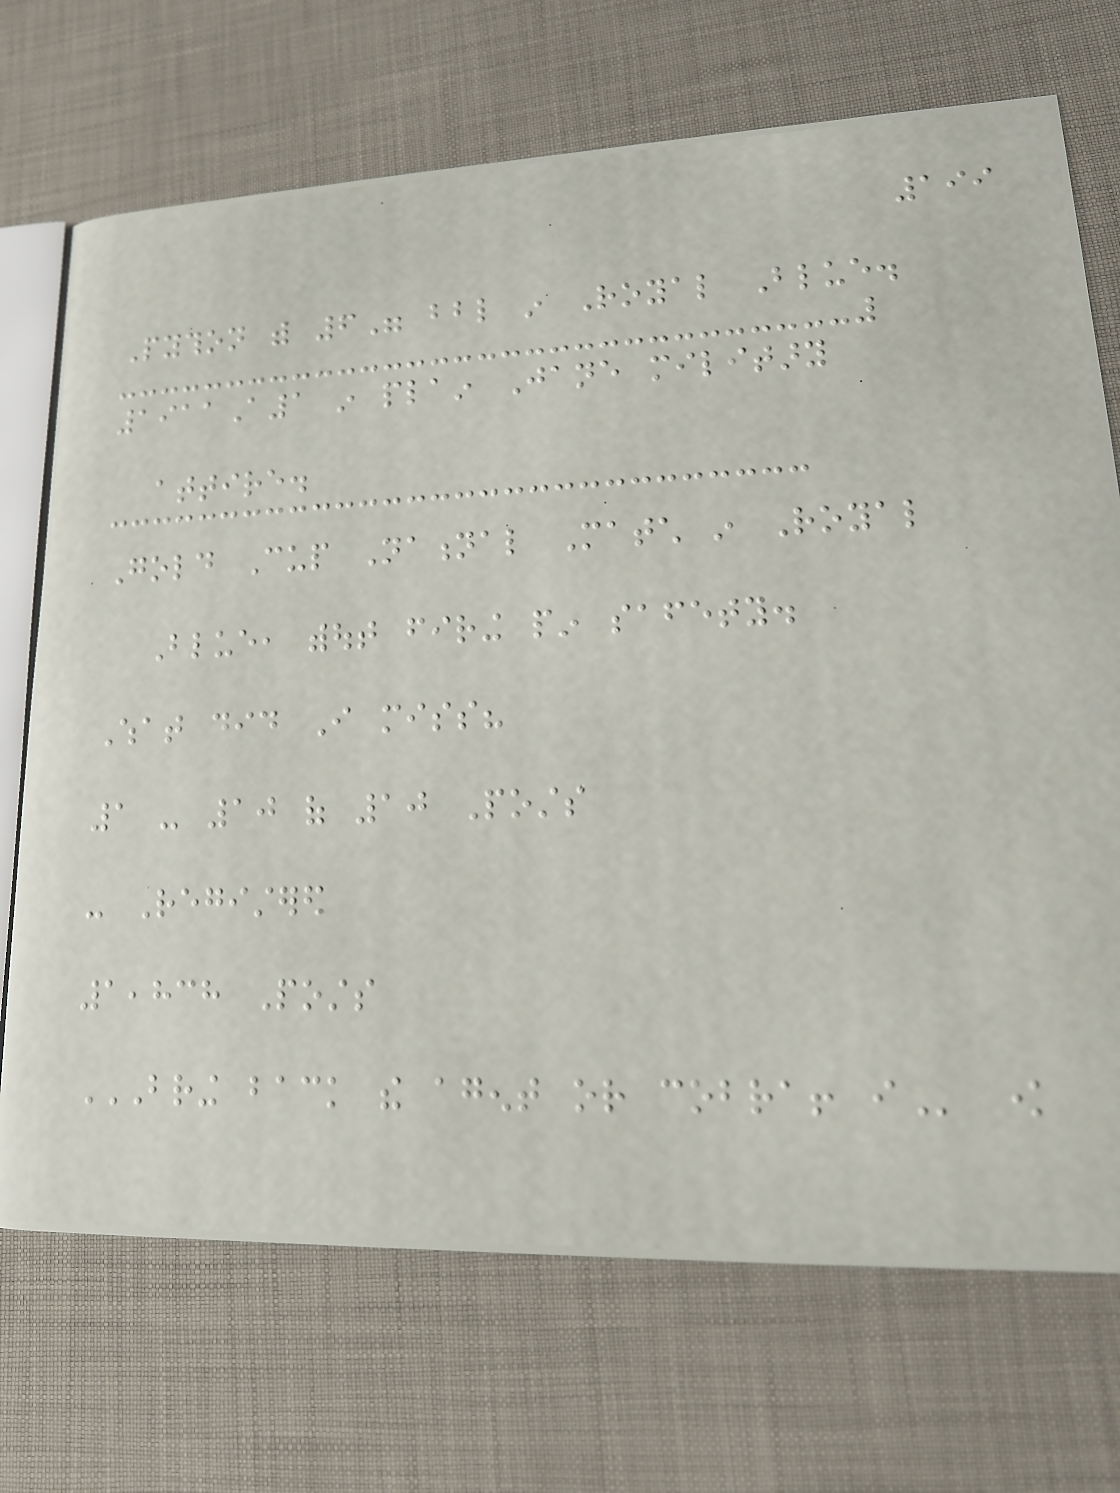199
Python with 6" bbl in Royal Blue.
1911A1 in plain Jane military
attire.
Gold Cup National Match in Royal
Blue, without firing pin safety.
What did I miss?
1 - 10 of 10 Posts
- Registered
1,838 Posts
BRING BACK THE AGENT OR COBRA! I know
